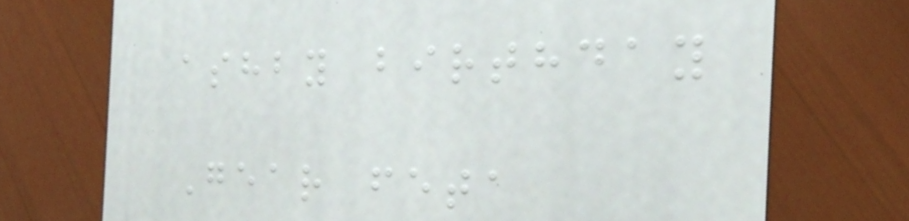ashby birthday
Gear feta
